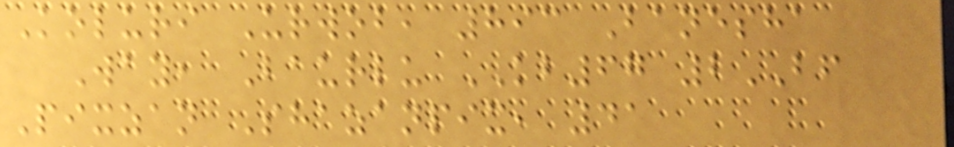Koluri Urwob, 893 Banesha
Way, Baurlu KB67 2BF
Pixzan Shazanpix, 41
